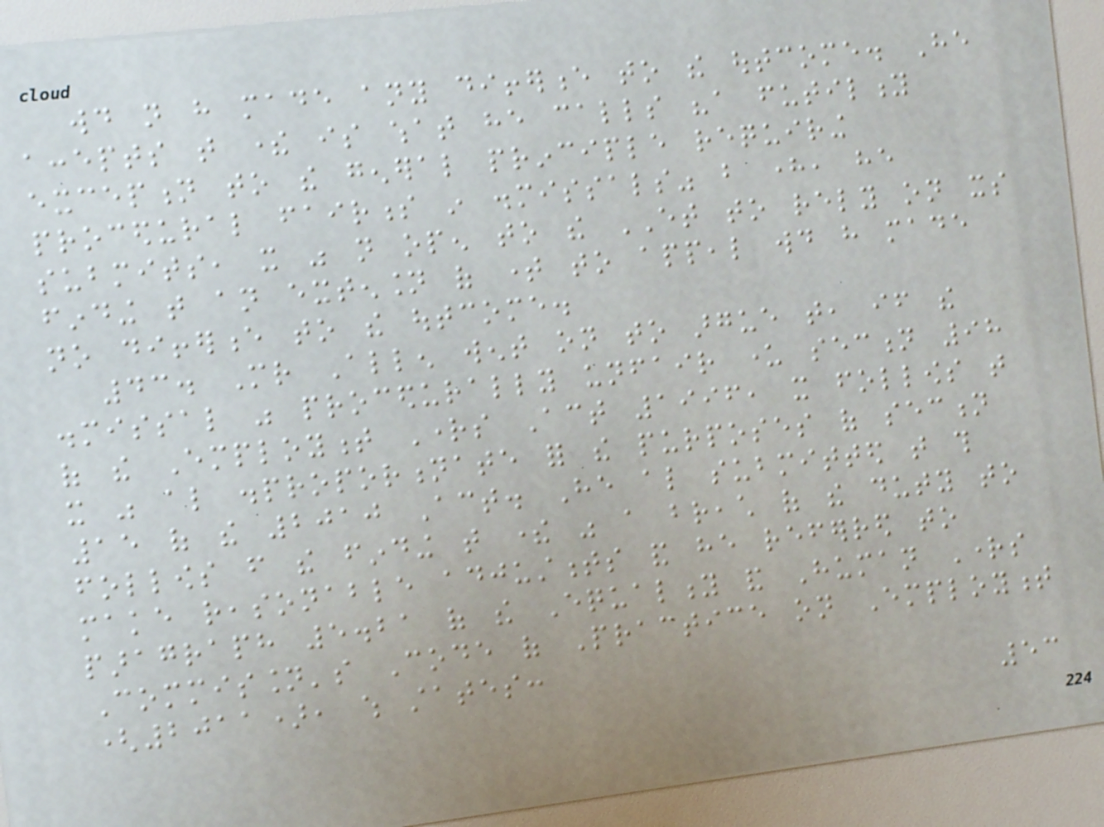would not have made any difference to the outcome. He
accepts that there is what he calls "a futility
exception to the general principle requiring
procedural fairness in dismissals" but here, he
submits, it was not open to the ET to rely on its
finding that an extension of time to appeal would have made
no difference to the outcome.
43. Mr Allen went on to argue that, if the
dismissal was procedurally unfair under section 98
of the Employment Rights Act 1996, it follows that
it was also disproportionate for the purposes of section
15 of the 2010 Act. He also submitted that this
follows from the finding that there was a breach of the duty to
make reasonable adjustments and he referred to
paragraph 5.21 of the Equality and Human Rights
Commission's Code of Practice on Employment
(2011), which states:
53
